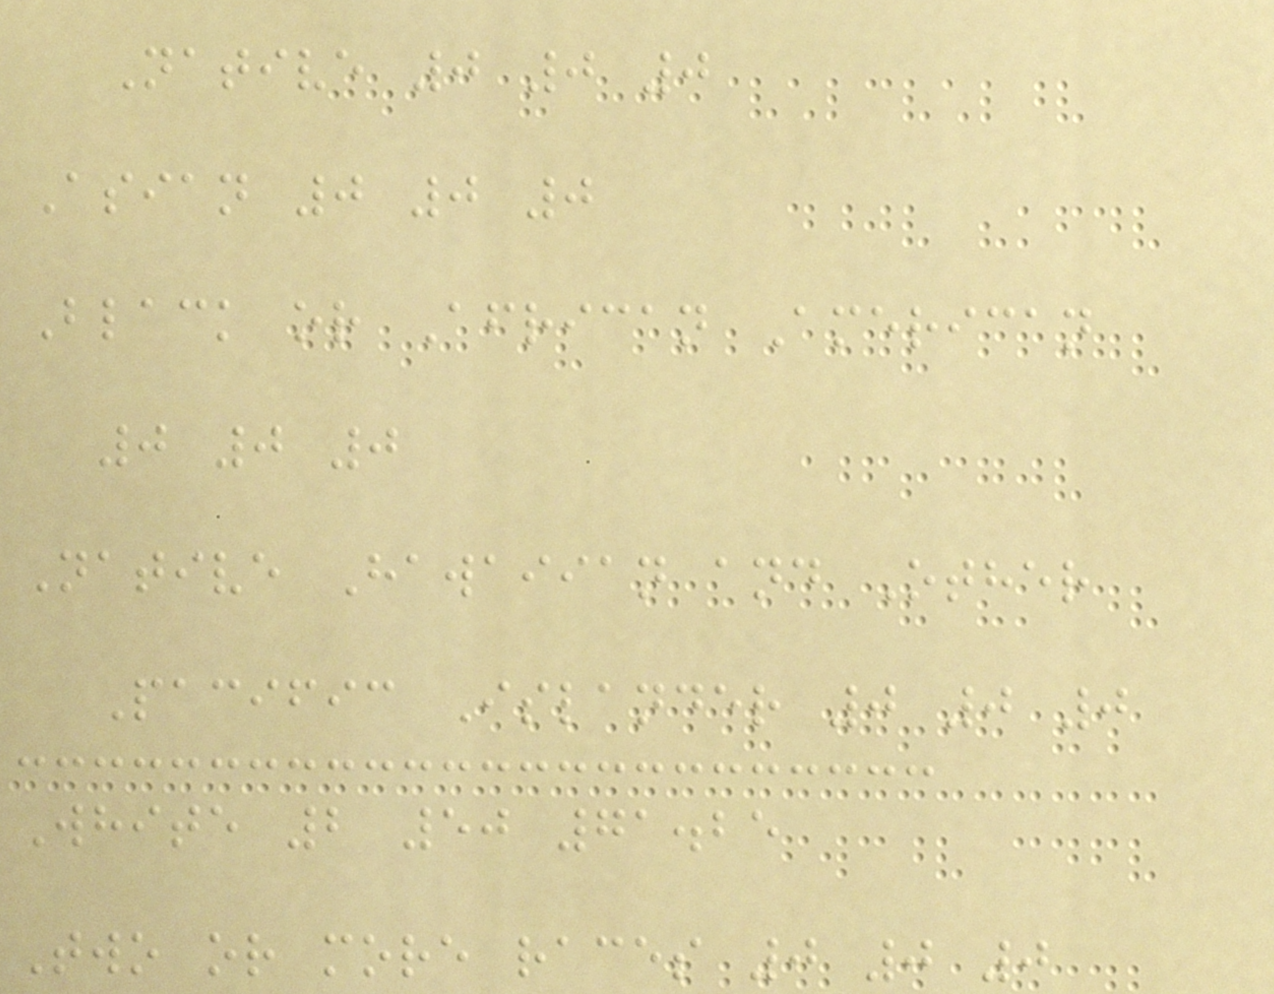Native 0 0 0
Asian 0 0 0
Black or African American
0 0 0
Native Hawaiian and Other
Pacific Islander 0 0 0
White 2 50 71.25
Two or more races 0 0 0
